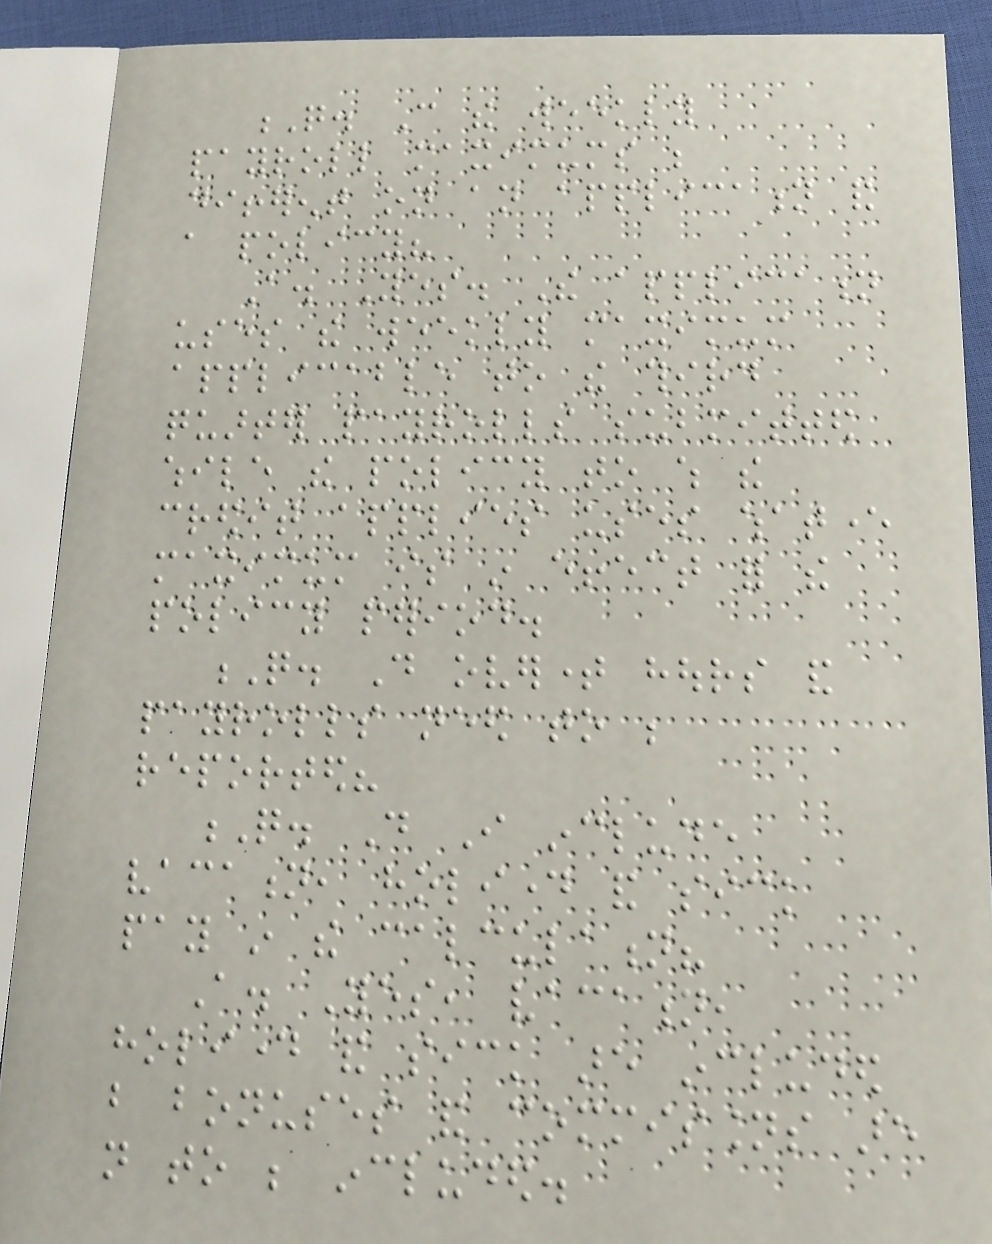Q. Can the weekly
payroll maximums be
different on an application and
a policy?
A. Yes. The application
uses the weekly maximum
applicable to the third
quarter payrolls submitted
while the policy to which the
credit applies uses whatever
maximum is in effect for the
policy period.
Q. Do overtime hours and
payrolls need to be
reported?
Q. Do I include
vacation, holiday and sick
pay in the calculation?
A. Yes, vacation,
holiday and sick are included
but bonuses and commissions are
not to be included.
